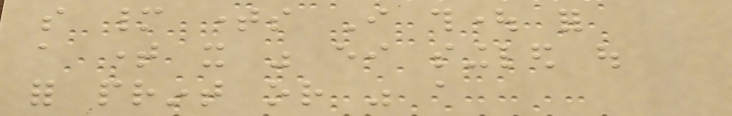so many times I thought for
a time it was either singled out
for print or was a
